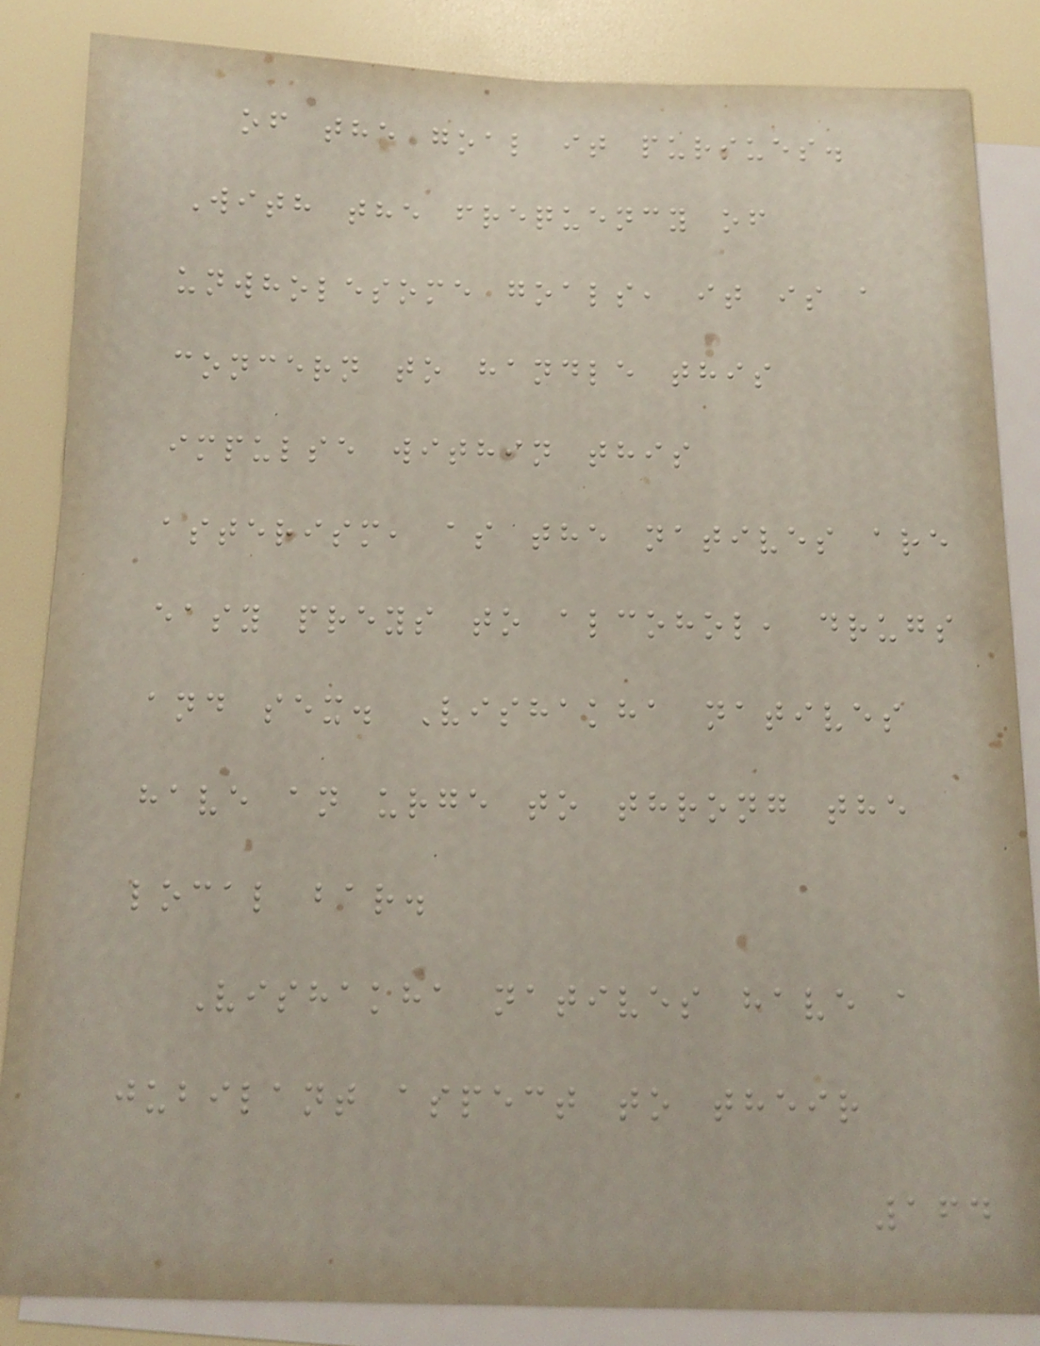of the goal it pursues.
With the frequency of
unwholesome goals, it is a
concern to handle this
impulse within this
asterism, as the natives are
easy preys to alcohol, drugs
and sex. Vishakha natives
have an urge to throng the
local bar.
Vishakha natives have a
jubilant aspect to their
164
